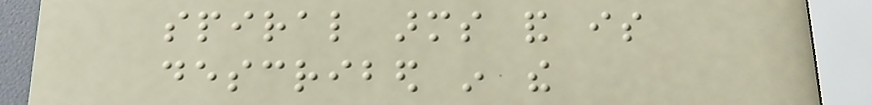spiral arms and is
described in the
